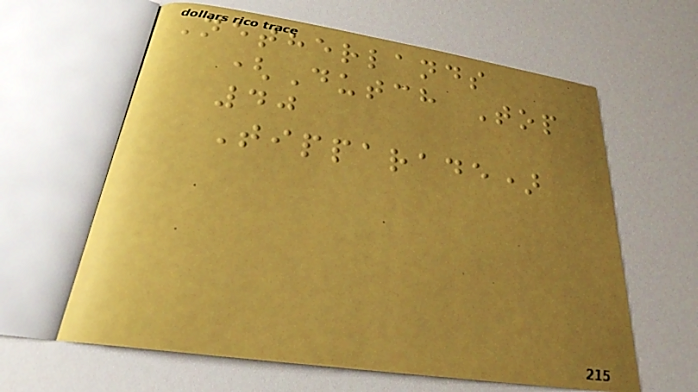Netherlands
(Dutch Top
40
Tipparade)
